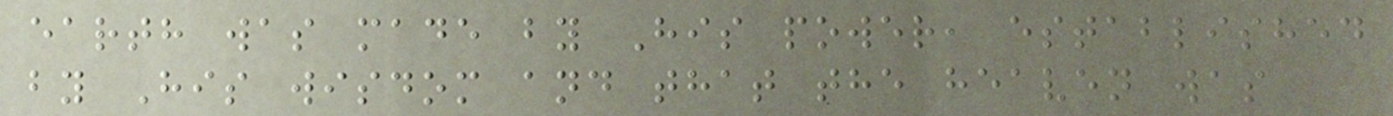earth was made by His power, established
by His wisdom and that the heaven was
